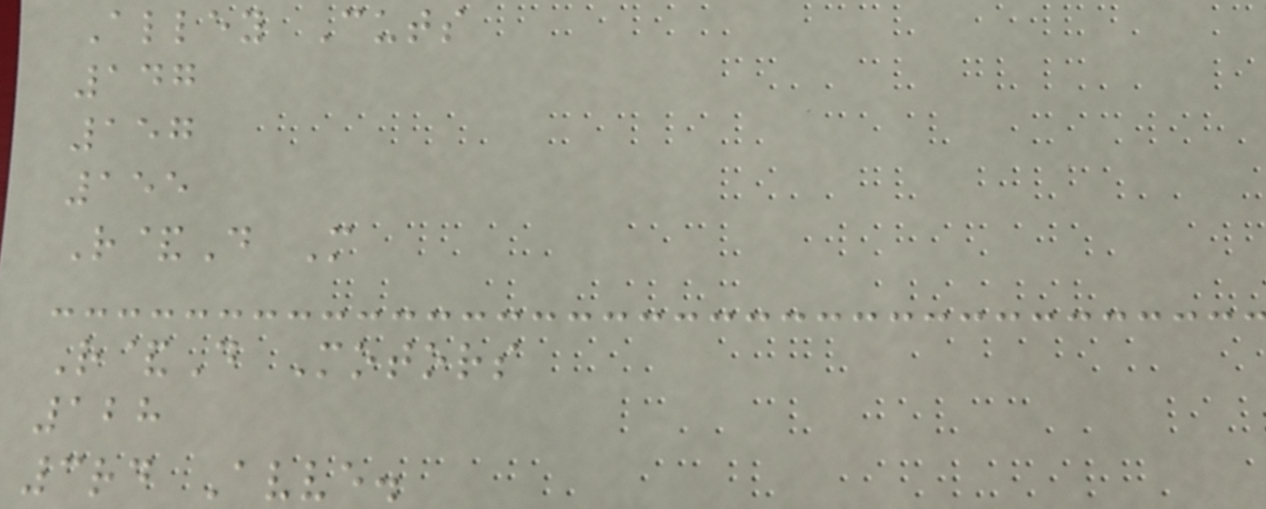Alley Cuts
147
157
155
R&D M
R&D Motors
128
3rd Avve.
